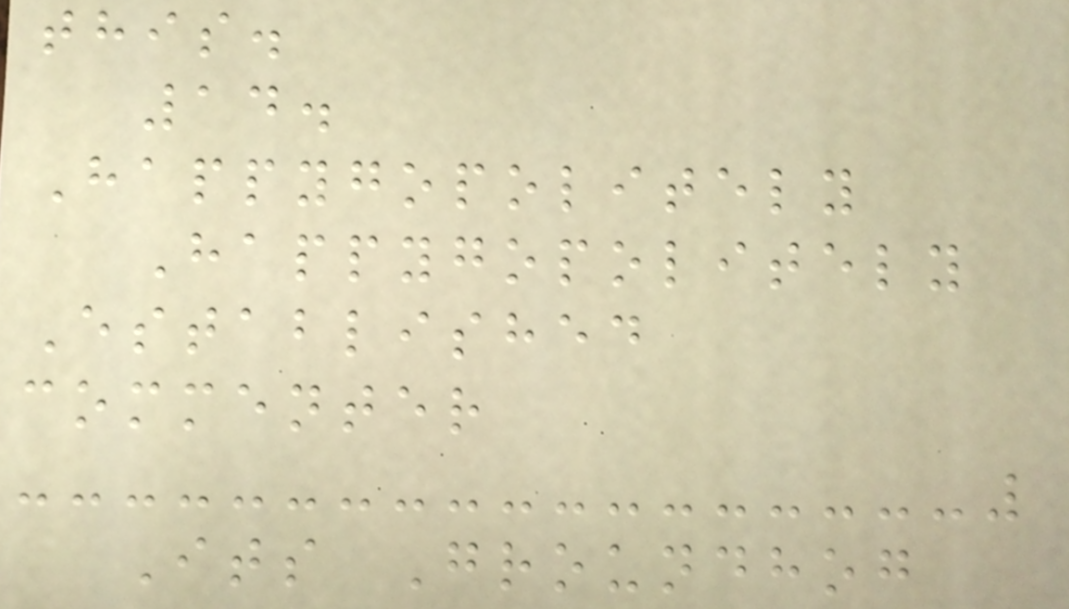this.
14.
Happygopolitely
Happygopolitely
Established
commenter
Its Groundhog
